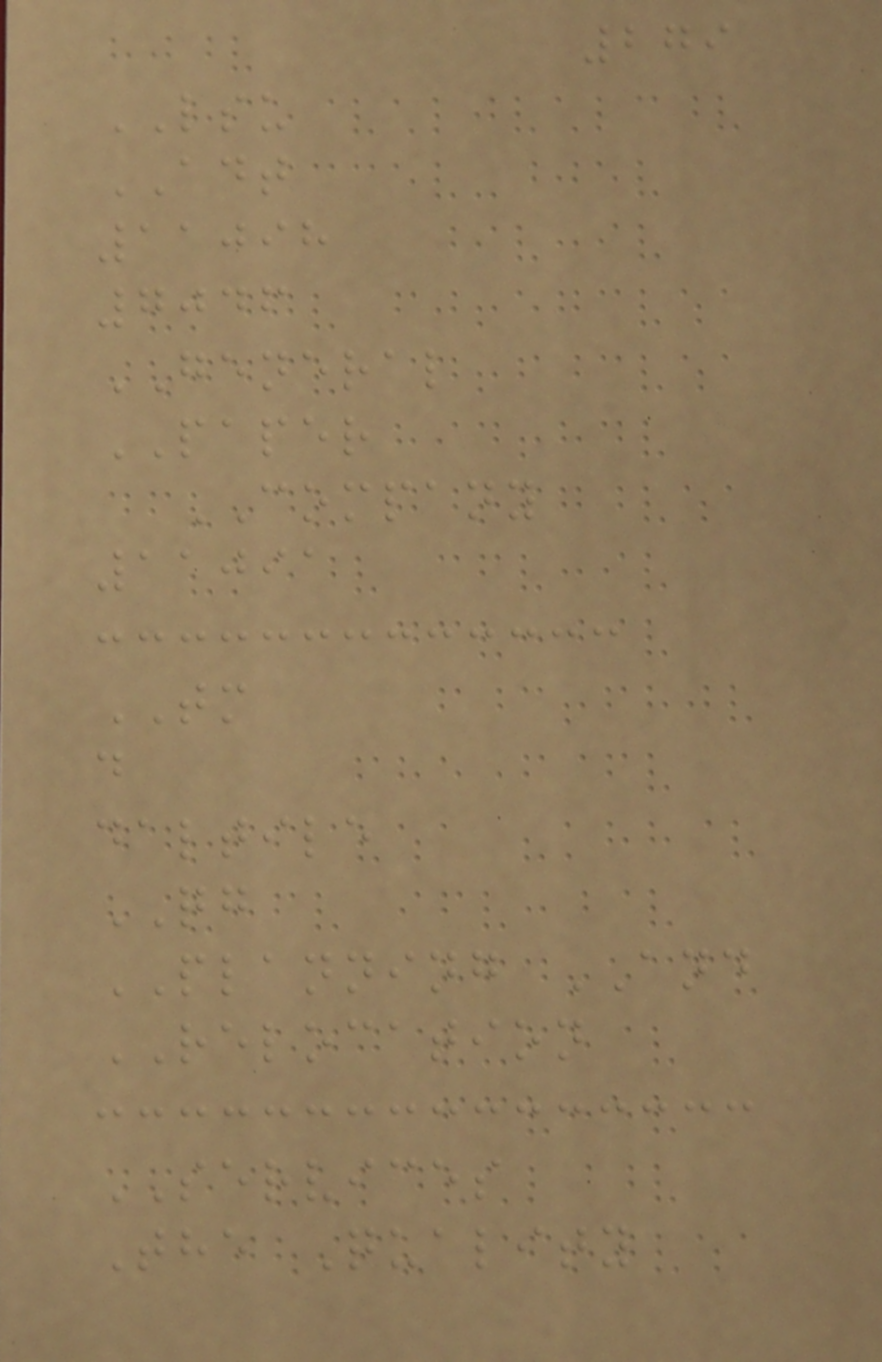279
LSU
ADT
11098
7046
GENERAL
PAPER
COMPANY
11091
TM
d
daltile
QG
PLANNING AND
RELOCATION
SERVICES
The Quality
